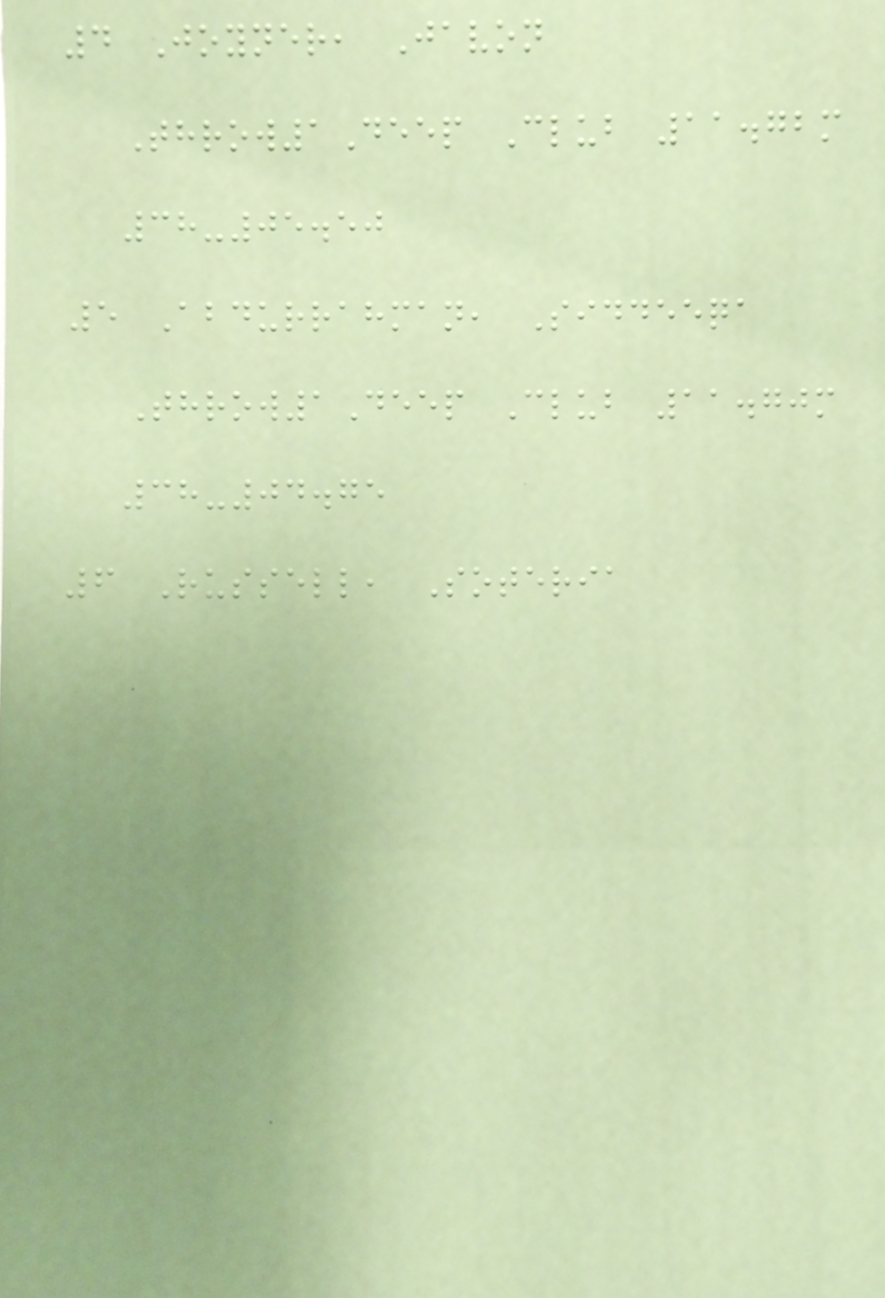4 Joyner, Javon
Throw1Deep Club 11.72m
38-05.50
5 Abdurrahman, Siddeeqa
Throw1Deep Club 11.70m
38-04.75
6 Russell, Soteria
